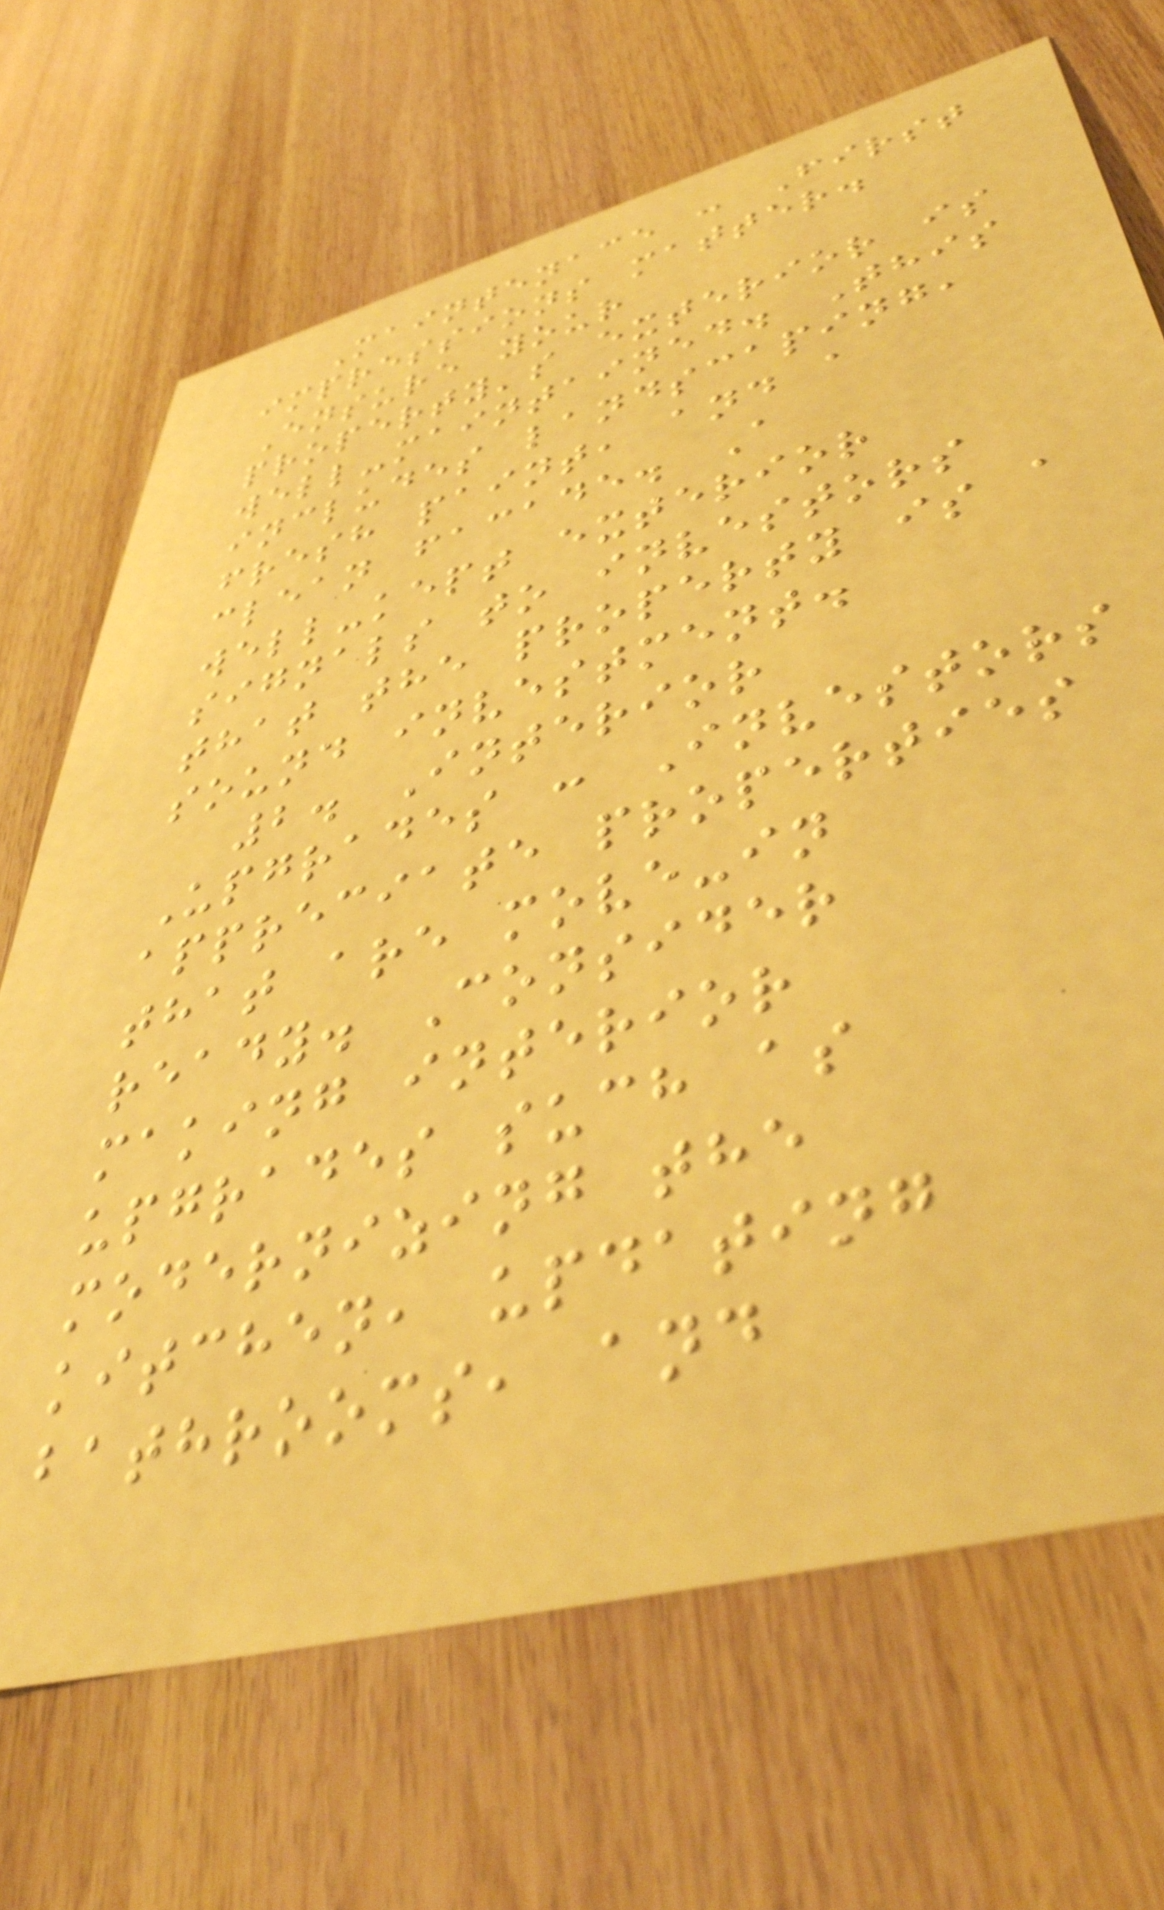Maintenace : First
impressions matter.
Ensure your
property's exterior is
well-maintained. This
includes landscaping,
fresh paint, and a
clean facade. A
well-kept exterior
signals to investors
that the property is a
sound investment.
2. Interior
Upgrades : Investors
appreciate properties
that are move-in
ready. Consider
making interior
upgrades such as
modernizing the
kitchen, updating
bathrooms, and
